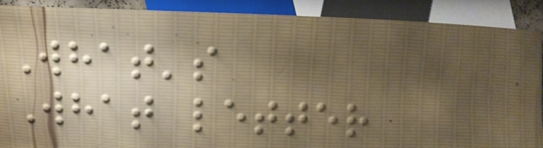What's
What letter
